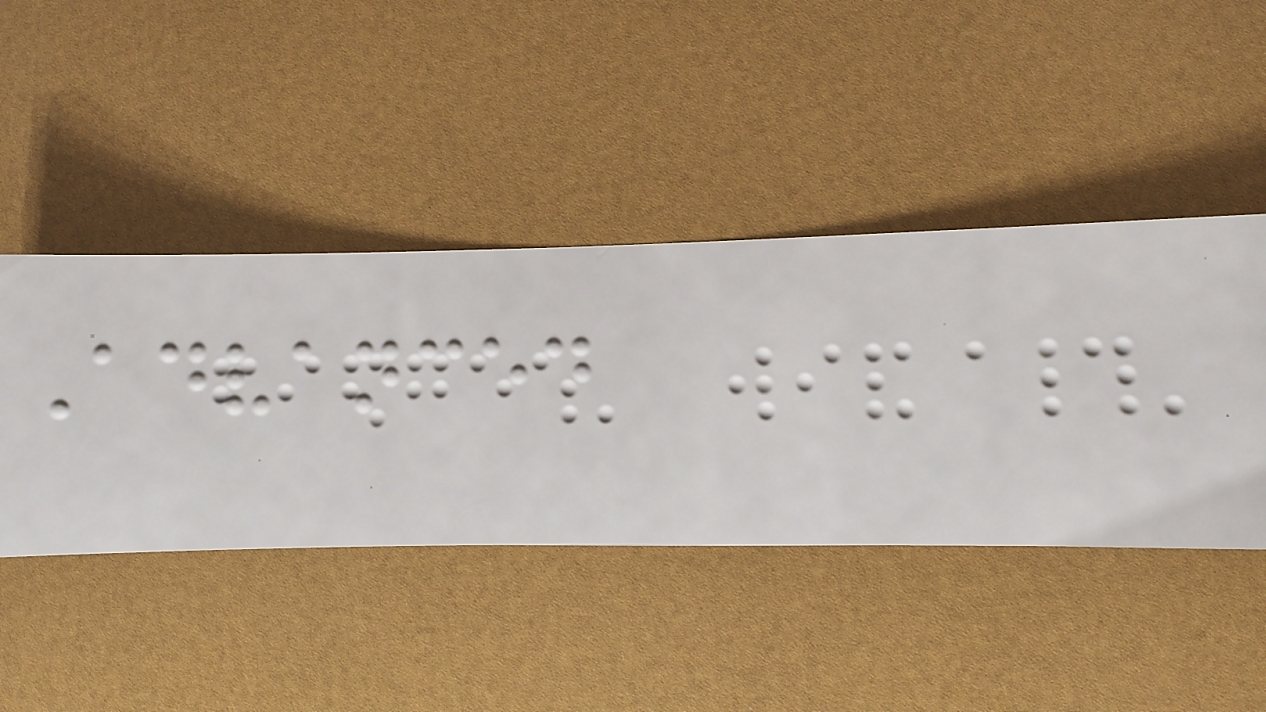Advanced
